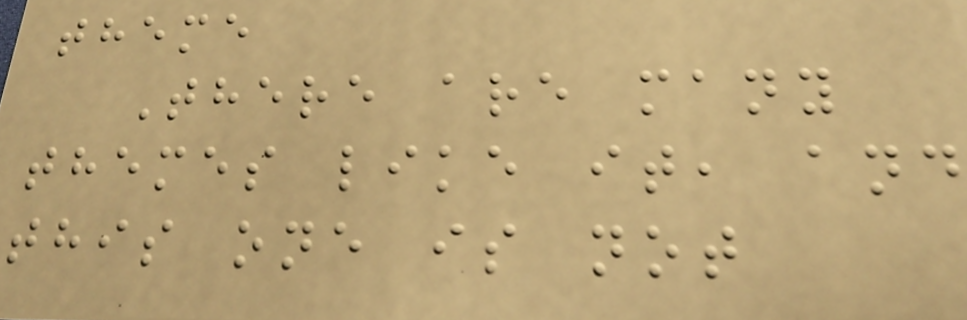theme
There are many
themes like it, and
this one is not
